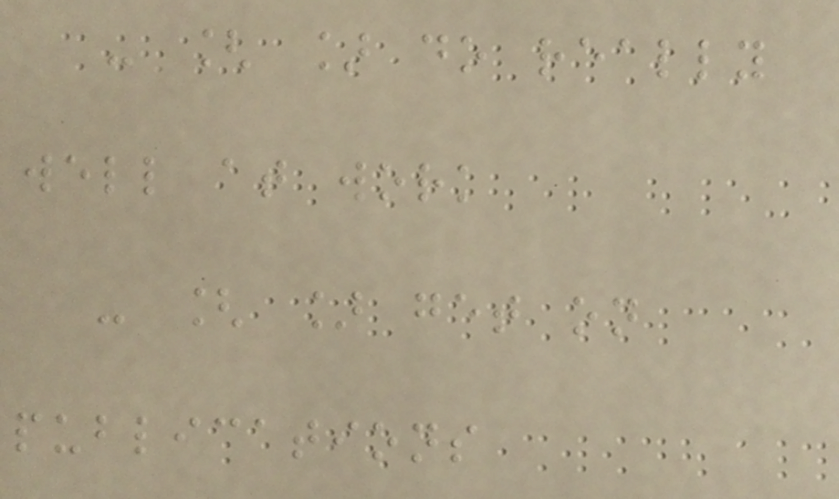- [ ] do really
well at work
- [ ] get on
publications
